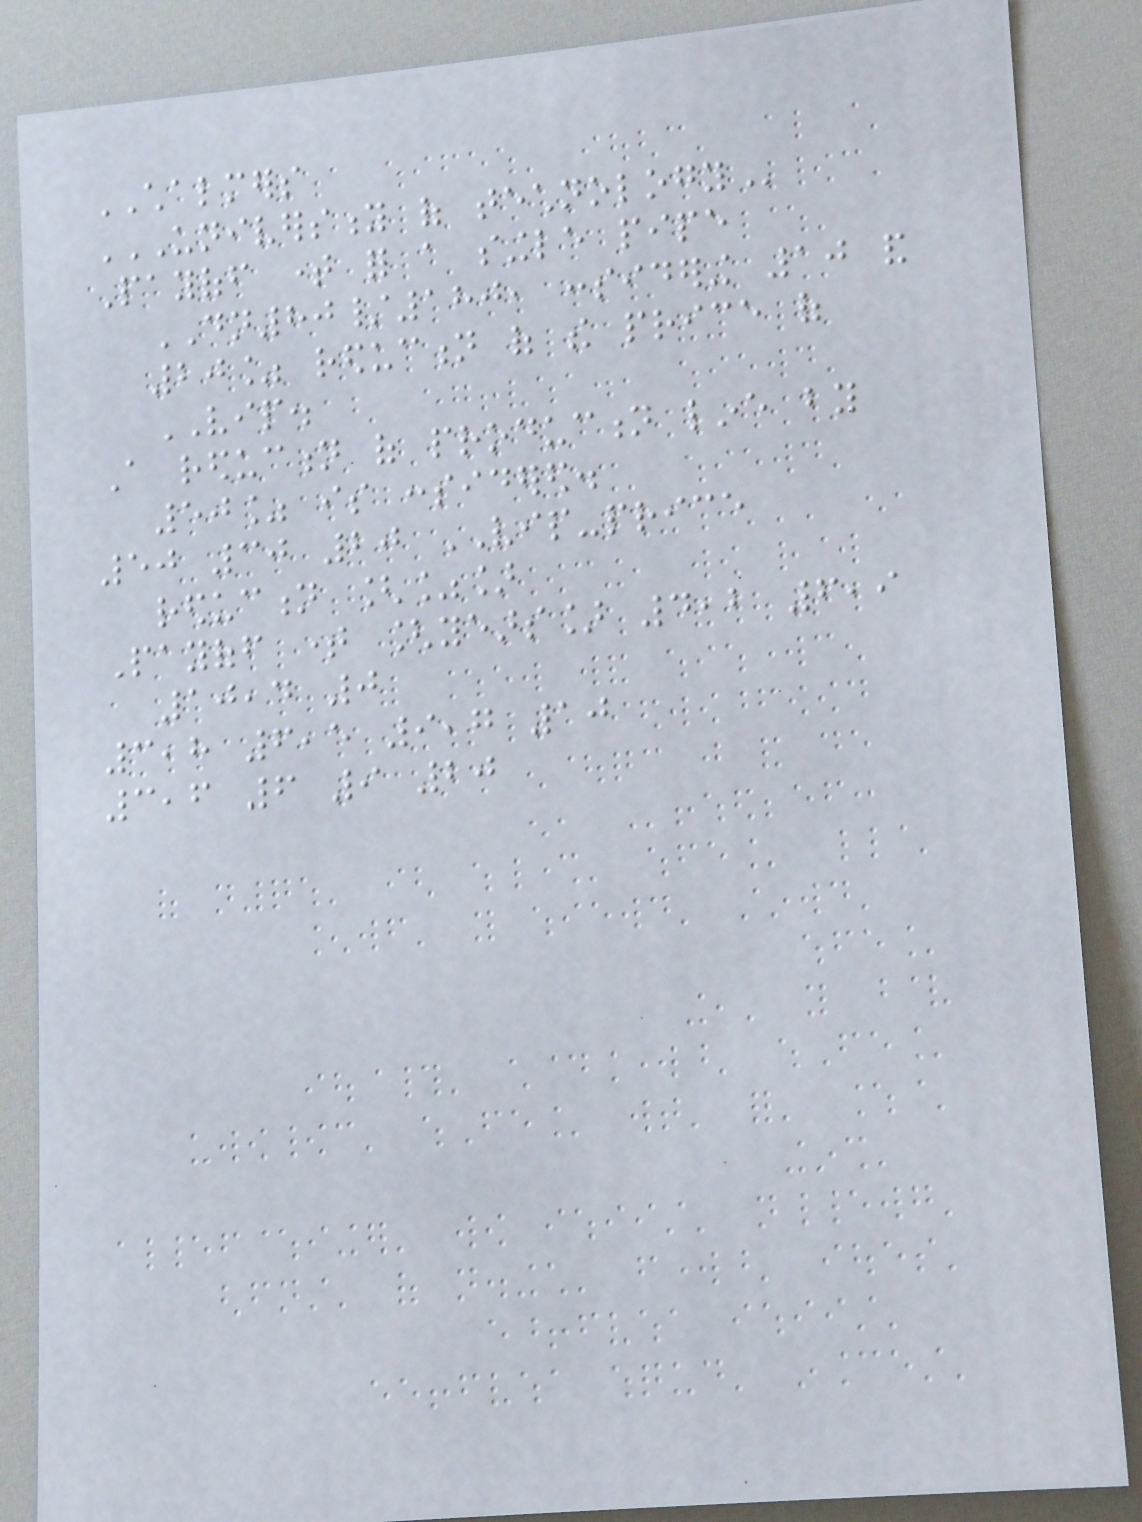CHALMERS
UNIVERSITY OF TECHNOLOGY
Payoff time for a single pipe
DN80/180, considering 10 and
20% reduction of the price of
VIP.
A reduction of production line by
50% is considered.
50 30 20 VIP-price
reduction [%]
Payoff time [years] 4,2 6,9
10,4 0
3,8 6,5 9,7 10
3,6 6 9 20
